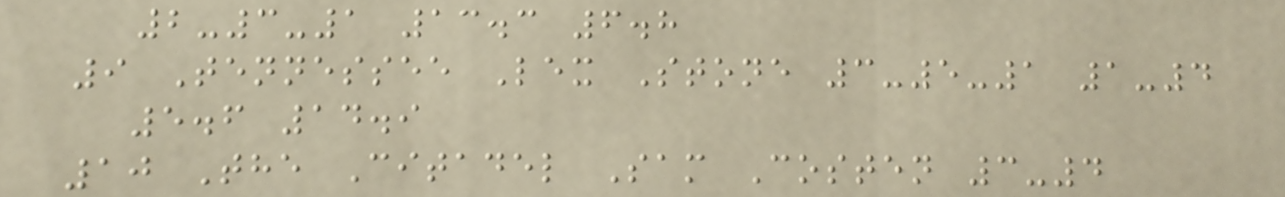2-3-1 13.3 6.8
9 Tennessee Lex Stone 3-5-1 1-4
5.6 14.9
10 The Citadel Sam Costen 3-4
